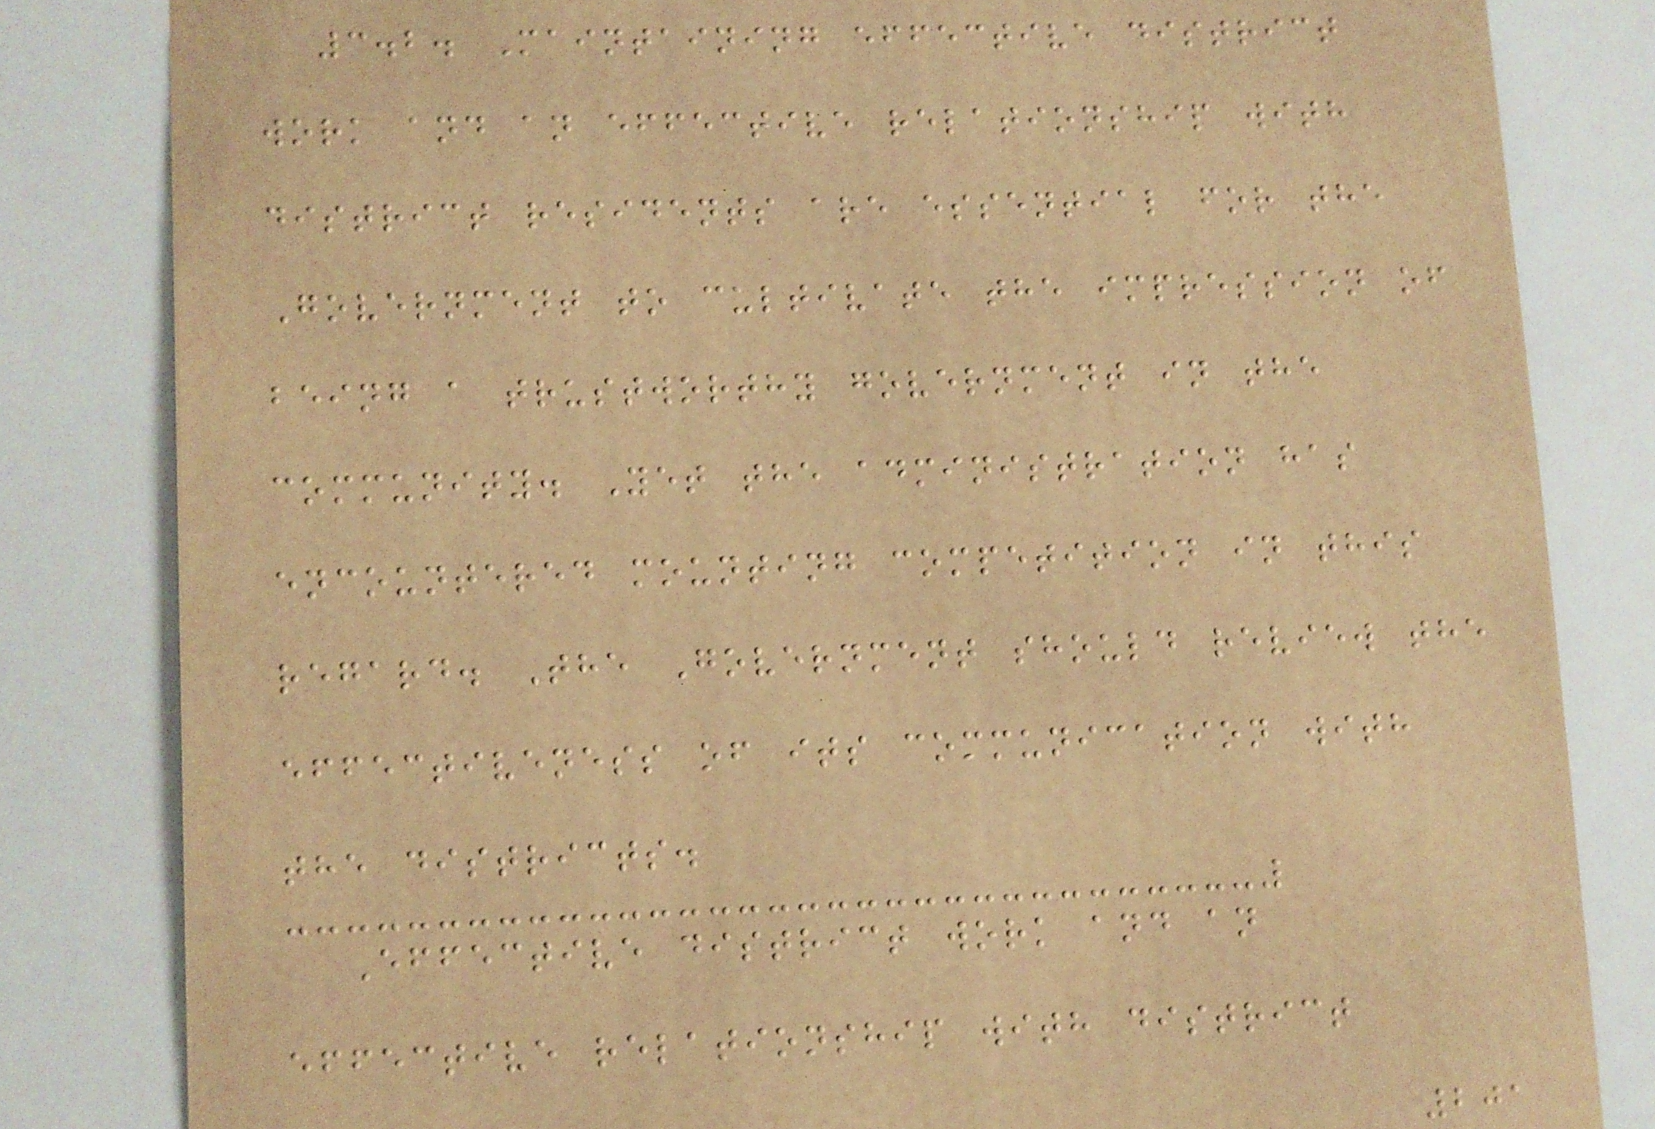3.2. Maintaining effective district
work and an effective relationship with
district residents are essential for the
Government to cultivate the impression of
being a trustworthy government in the
community. Yet the administration has
encountered mounting competition in this
regard. The Government should review the
effectiveness of its communication with
the districts.
Effective district work and an
effective relationship with district
201
